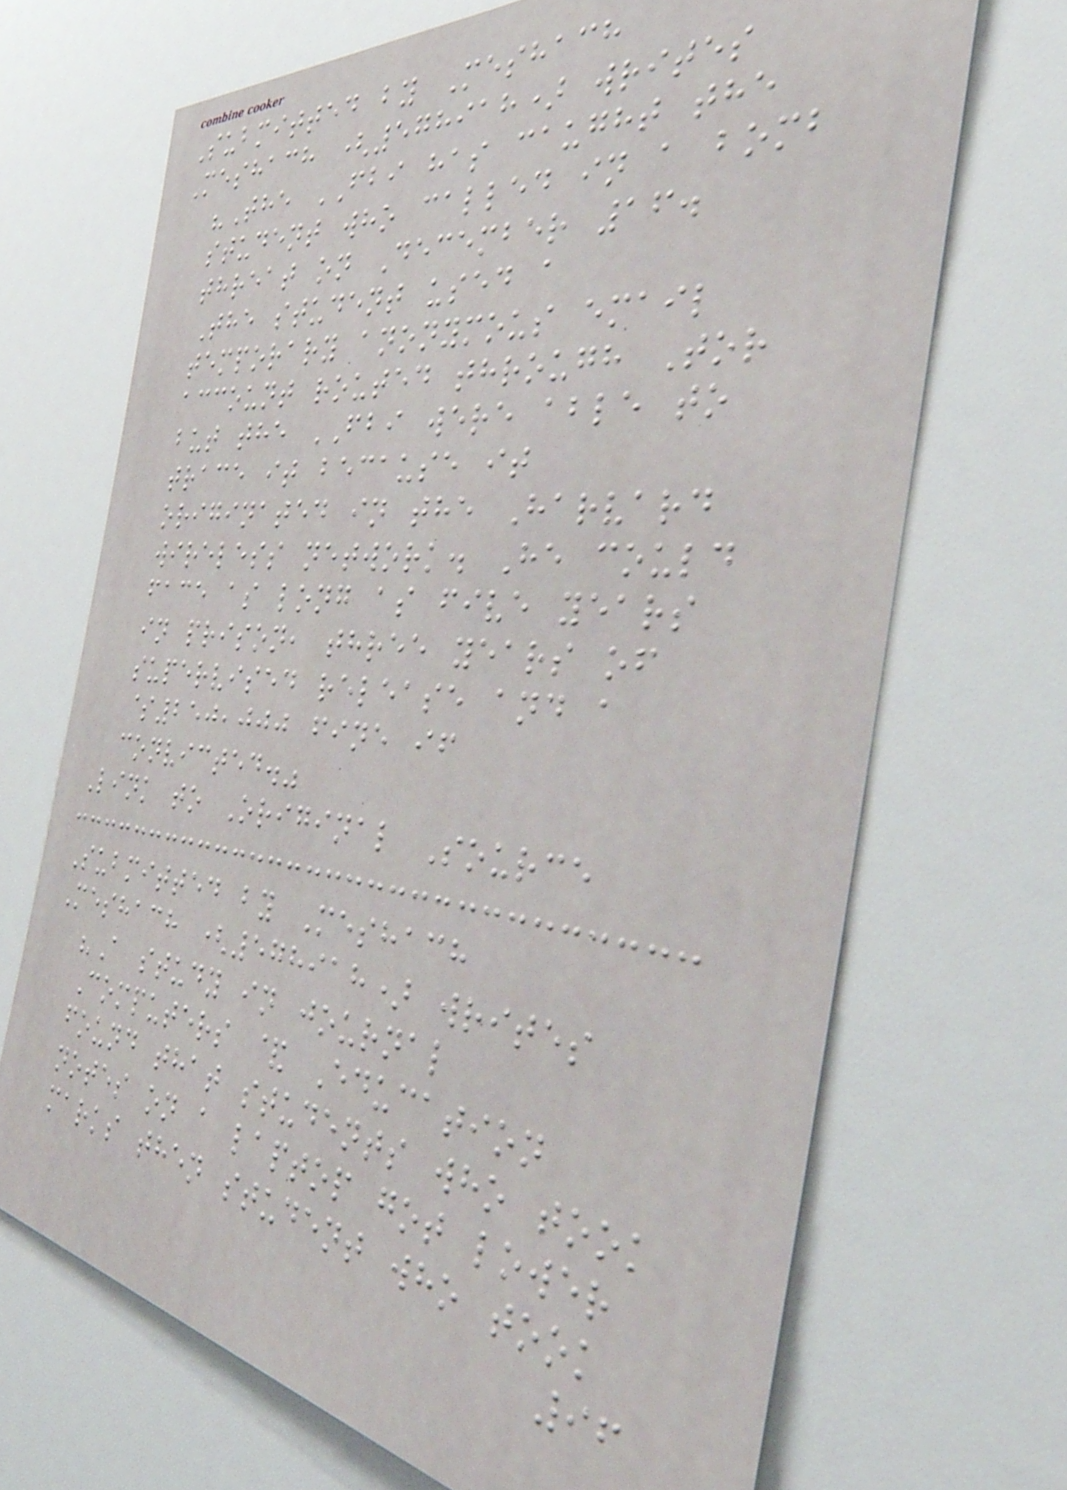Submitted by Meshach
Meshach (578918) writes
"The FBI has caught the
student who called in a bomb
threat on December 16.
The student used a
temporary anonymous email
account routed through Tor
but the FBI were able to
trace it because it
originated in the Harvard
wireless network. He could
face as long as five years
in prison, three years of
supervised release and a
$250,000 fine if
convicted."
Link to Original Source
Submitted by Meshach
Meshach (578918) writes
"A study in journal
Computers & Education
found that students who took
notes on a laptop got lower
marks then student who took
96
